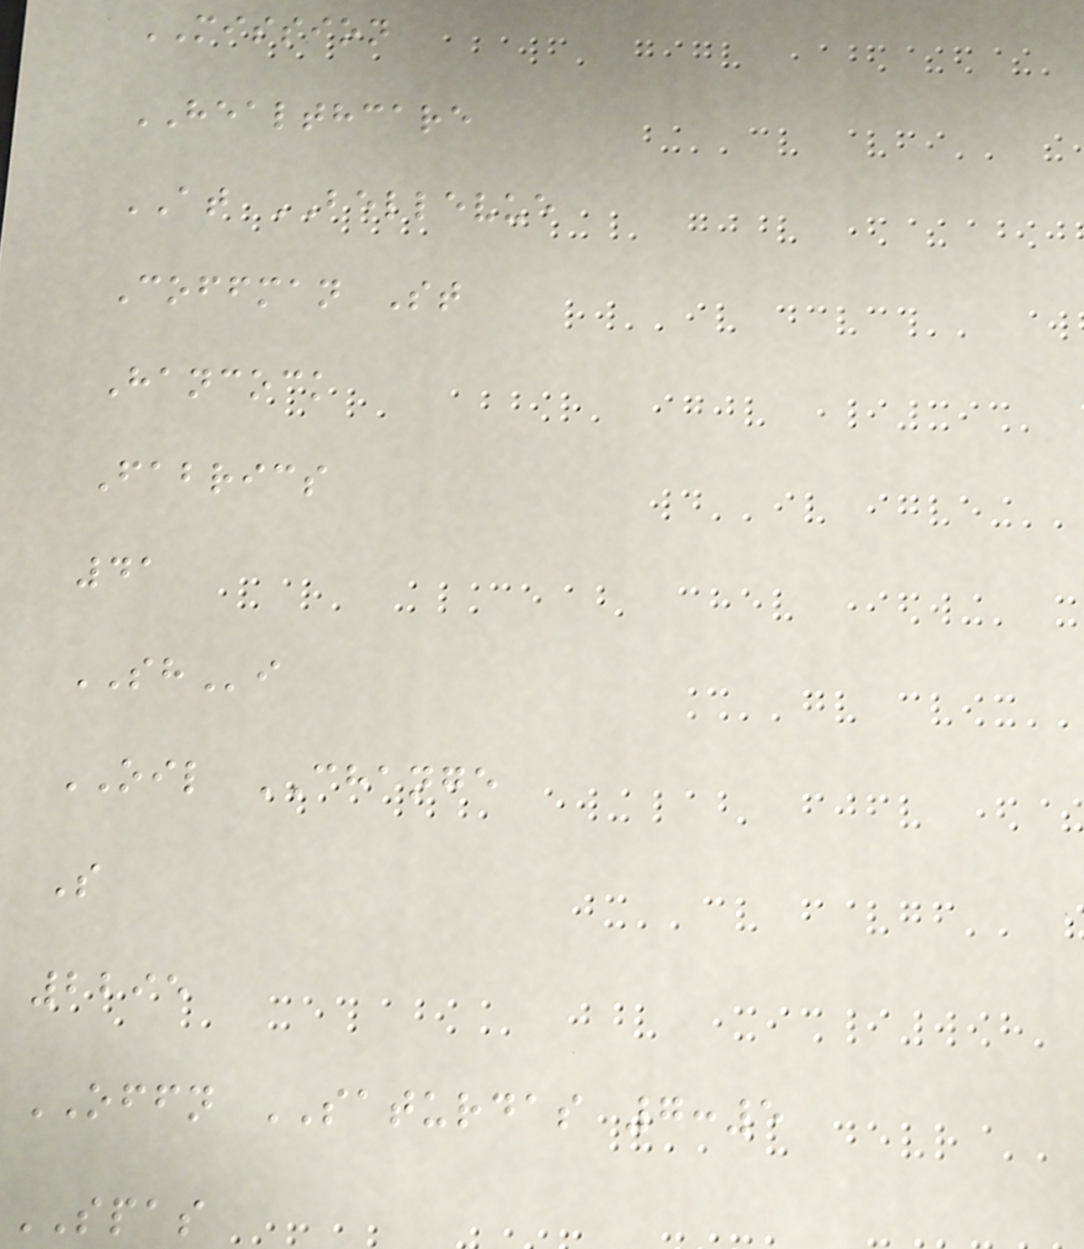MISSION
HEALTHCARE
AT BELLEVUE
Coffman St
Hancock
Fabrics
41
SHi
OIL CHANGE
S
2295
OFFN SATURDAS 7:5
SPAS
